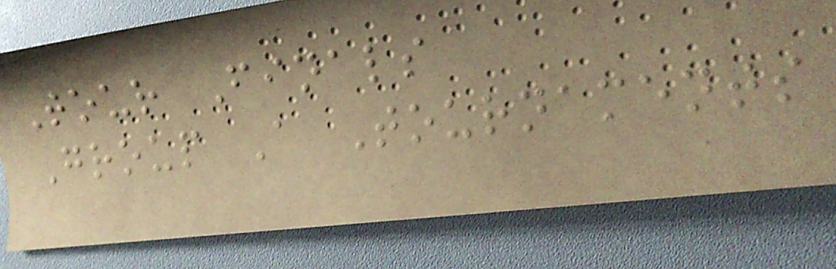Tour Finals
Group A Tournaments
